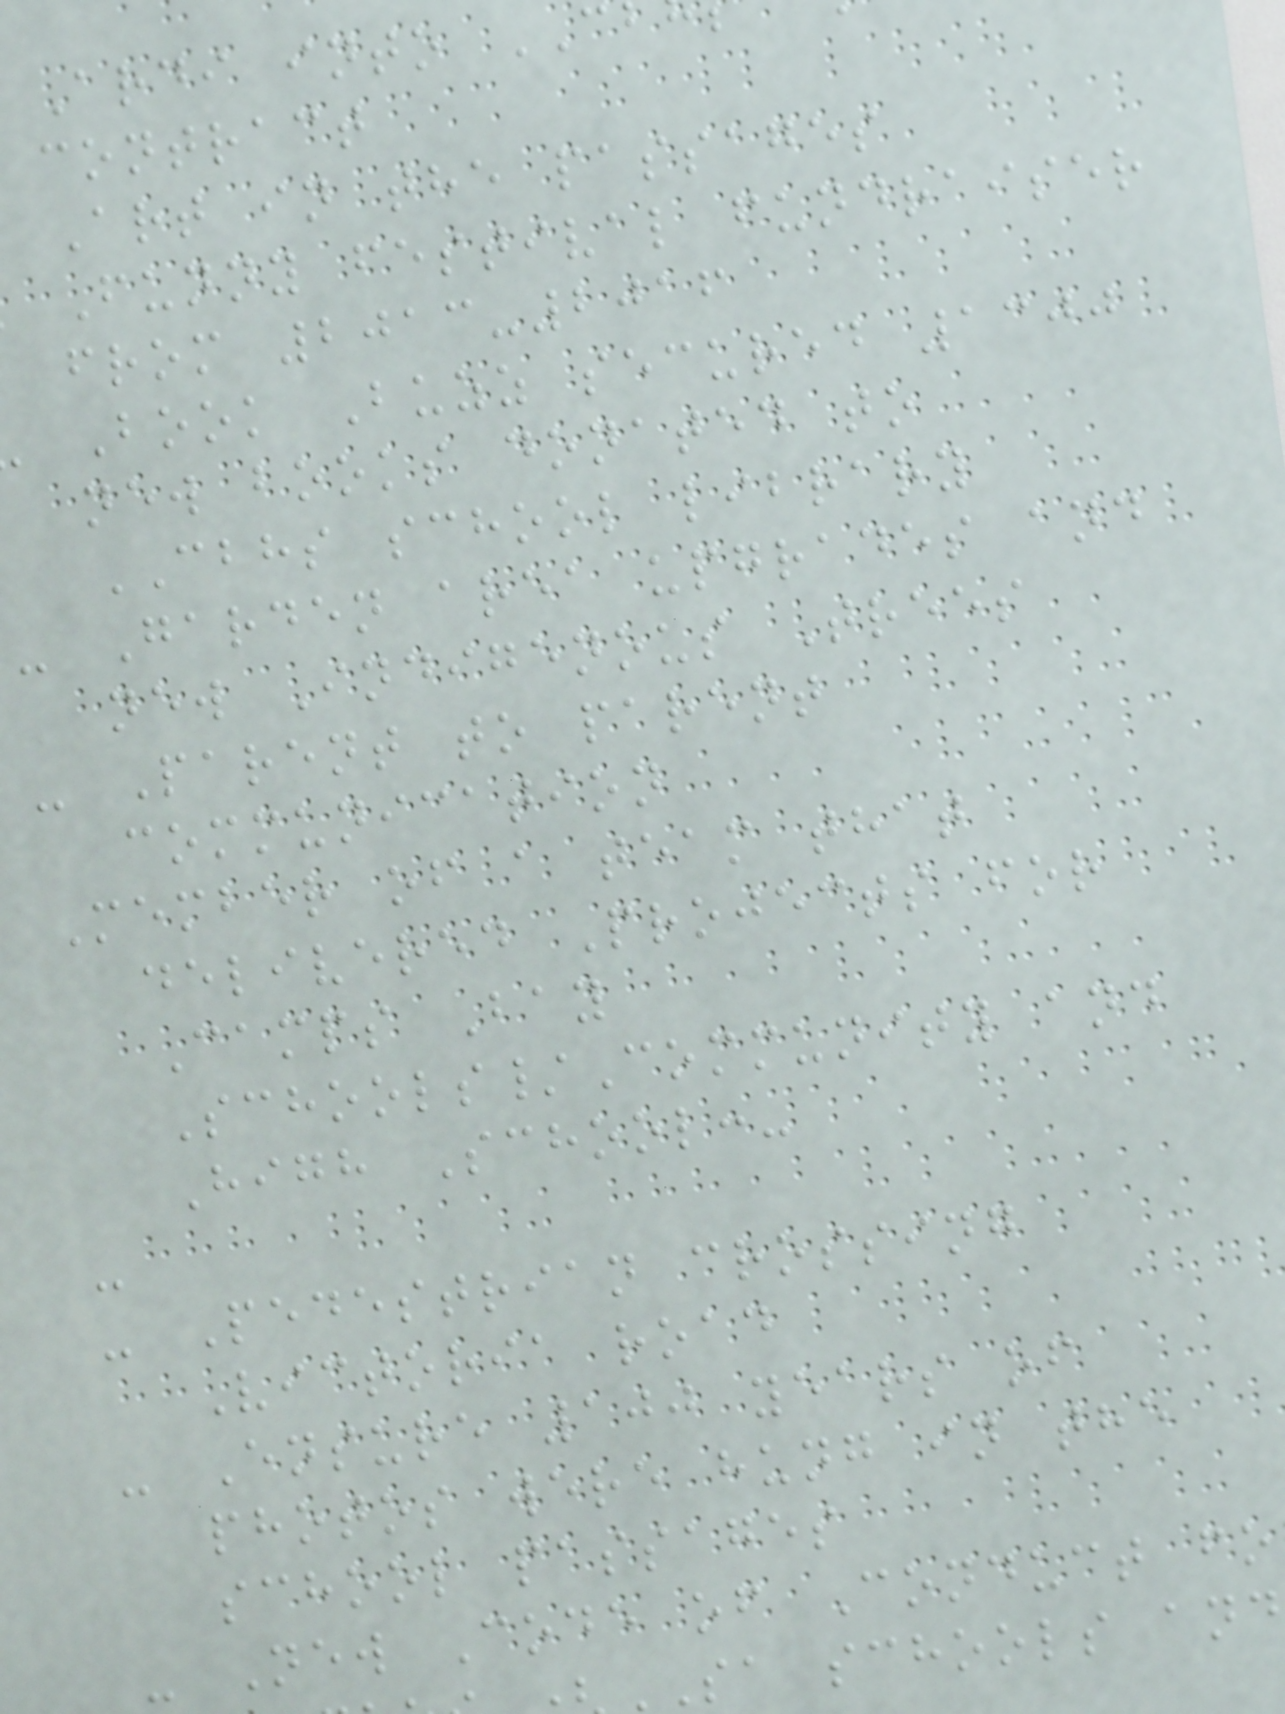Ardi into
contract
Art in the passages
Funny festival fundraiser
from 2013-2016
Book Buzz secured 1300
new books donated to
CBHS school library
- Garden area upgrades and
new Indigenous Trees
- Parent to parent
communication
Member of a team that
delivered Projects for
Camps Bay
Schools/Community and
High School:-
-
- Pedestrian crossing
Victoria road
- Ensure 100 years of
photos were hung in the
school passages
- New Code of Conduct fo
sa schools and
